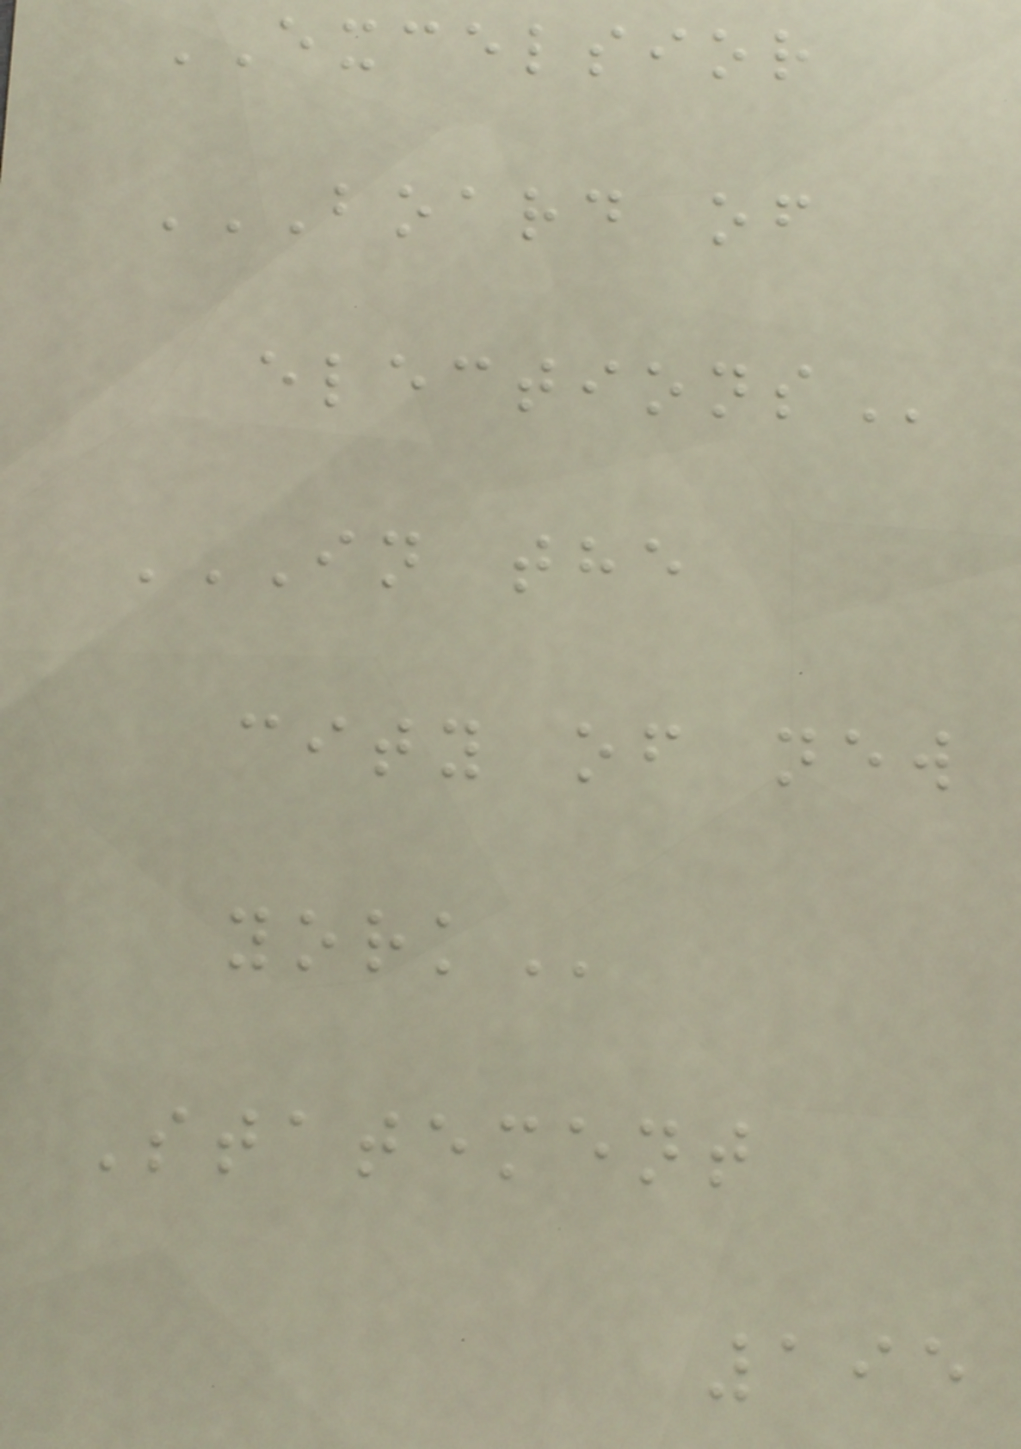EXCELSIOR
BOARD OF
ELECTIONS
IN THE
CITY OF NEW
YORK
Statement
195
